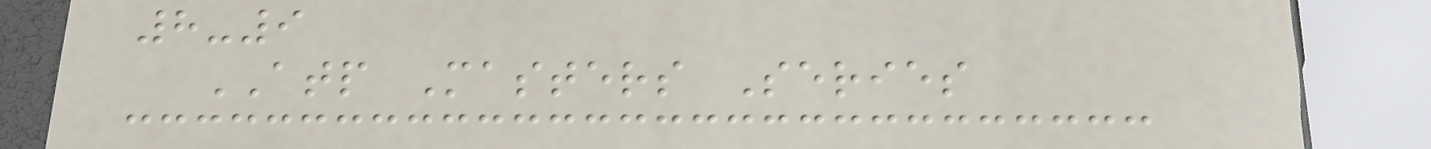8-9
ATP Masters Series
